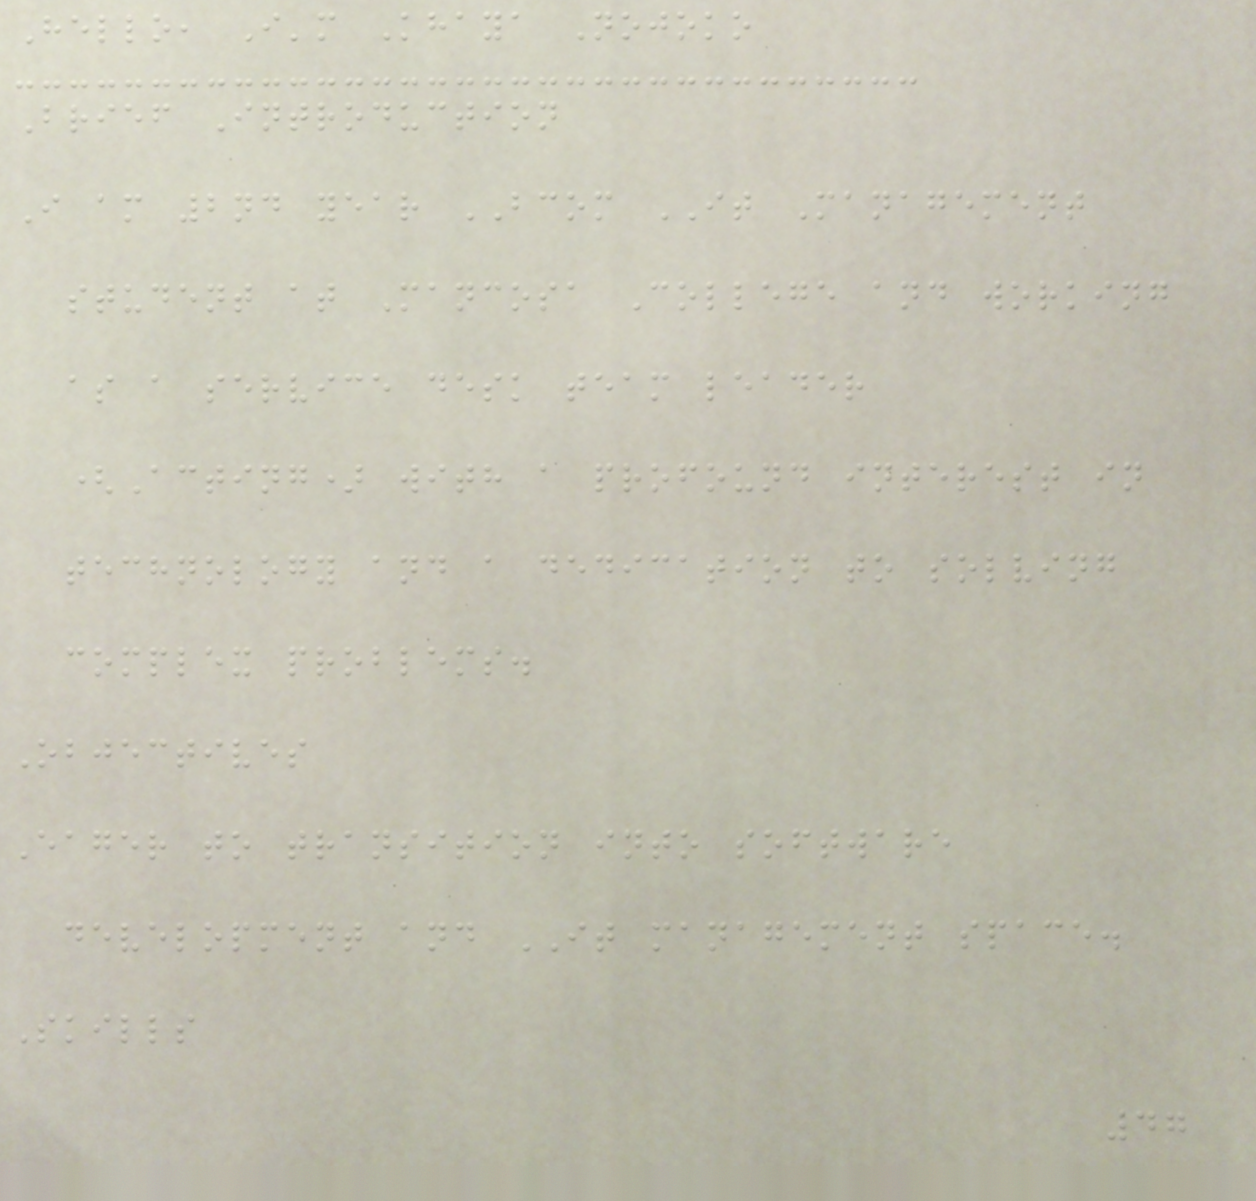Hello, I'm Khaya Nojoko
Brief Introduction
I am 2nd year BCOM IT Management
student at Mancosa College and working
as a service desk team leader
(Acting) with a profound interest in
technology and a dedication to solving
complex problems.
Objectives
Eager to transition into software
development and IT management space.
Skills
47
